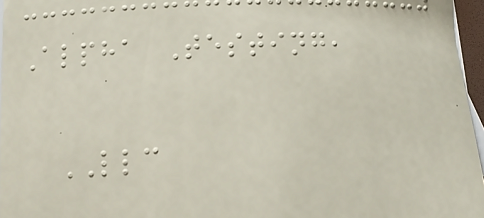Alpha Testing,
LLC
